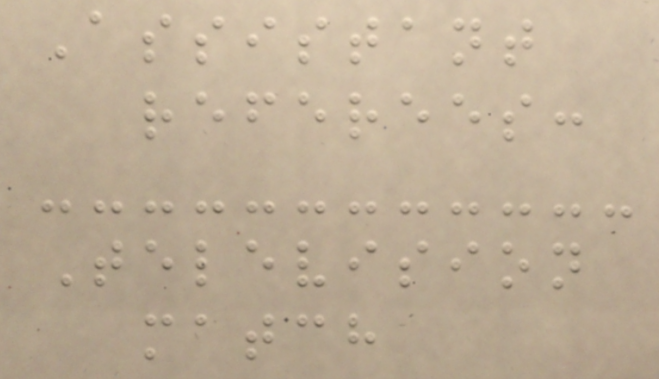Assistant
referees:
Television
match
